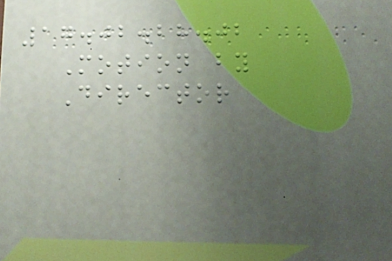17.02.28.02
Motion by
Director
